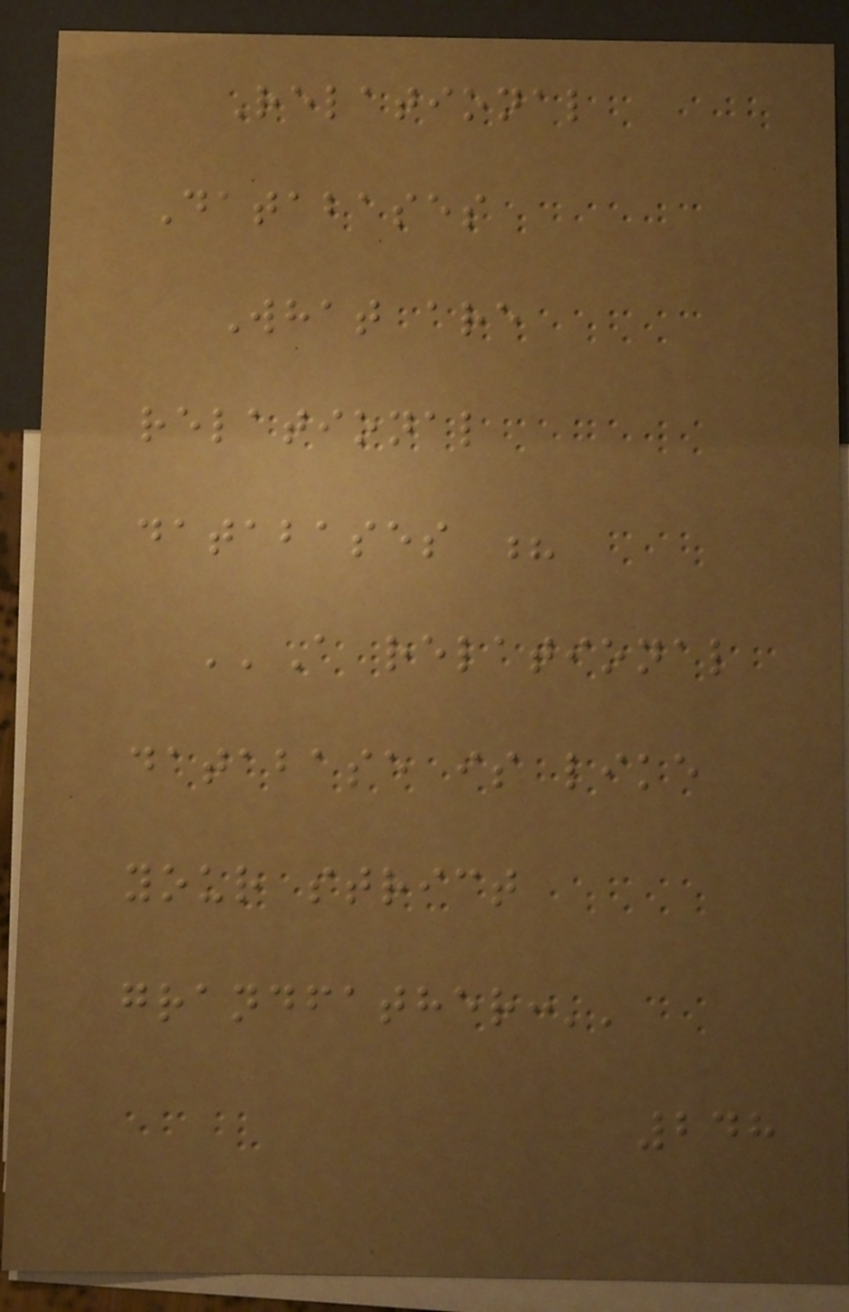Relational
Databases
What are
relational
databases ?
''A relational
database is like
your strict
grandfather:''
248
